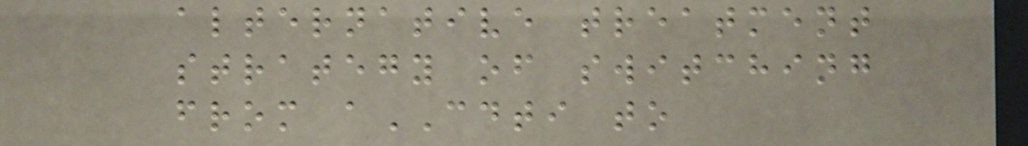alternative treatment
strategy of switching
from aCDTI to
